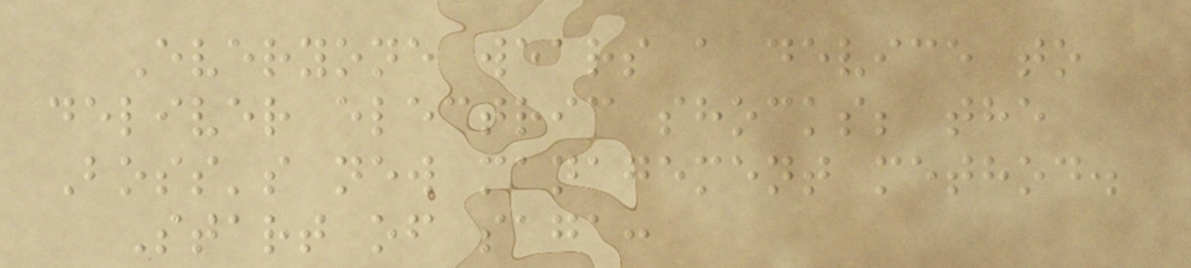Everyone wears a device to
deliver electric shocks; the
Boss's new management method.
Start of saga:
